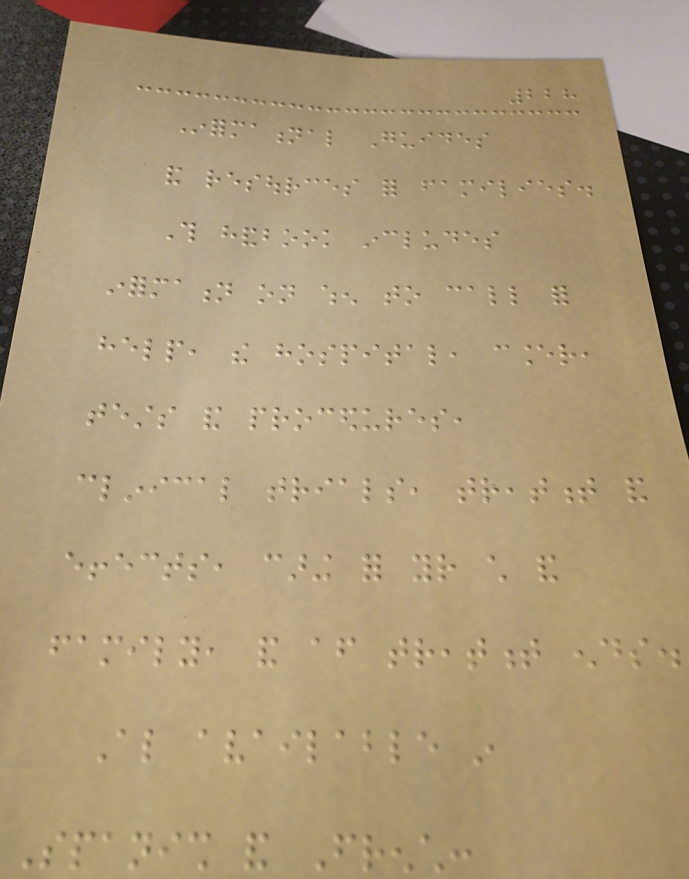228
Informational Guides
and resources for families.
This handbook includes
information on when to call for
help, the hospital, cancer,
tests and procedures,
clinical trials, treatment and
effects, caring for your child and
family, and after treatment ends.
Also available in
Spanish and French:
